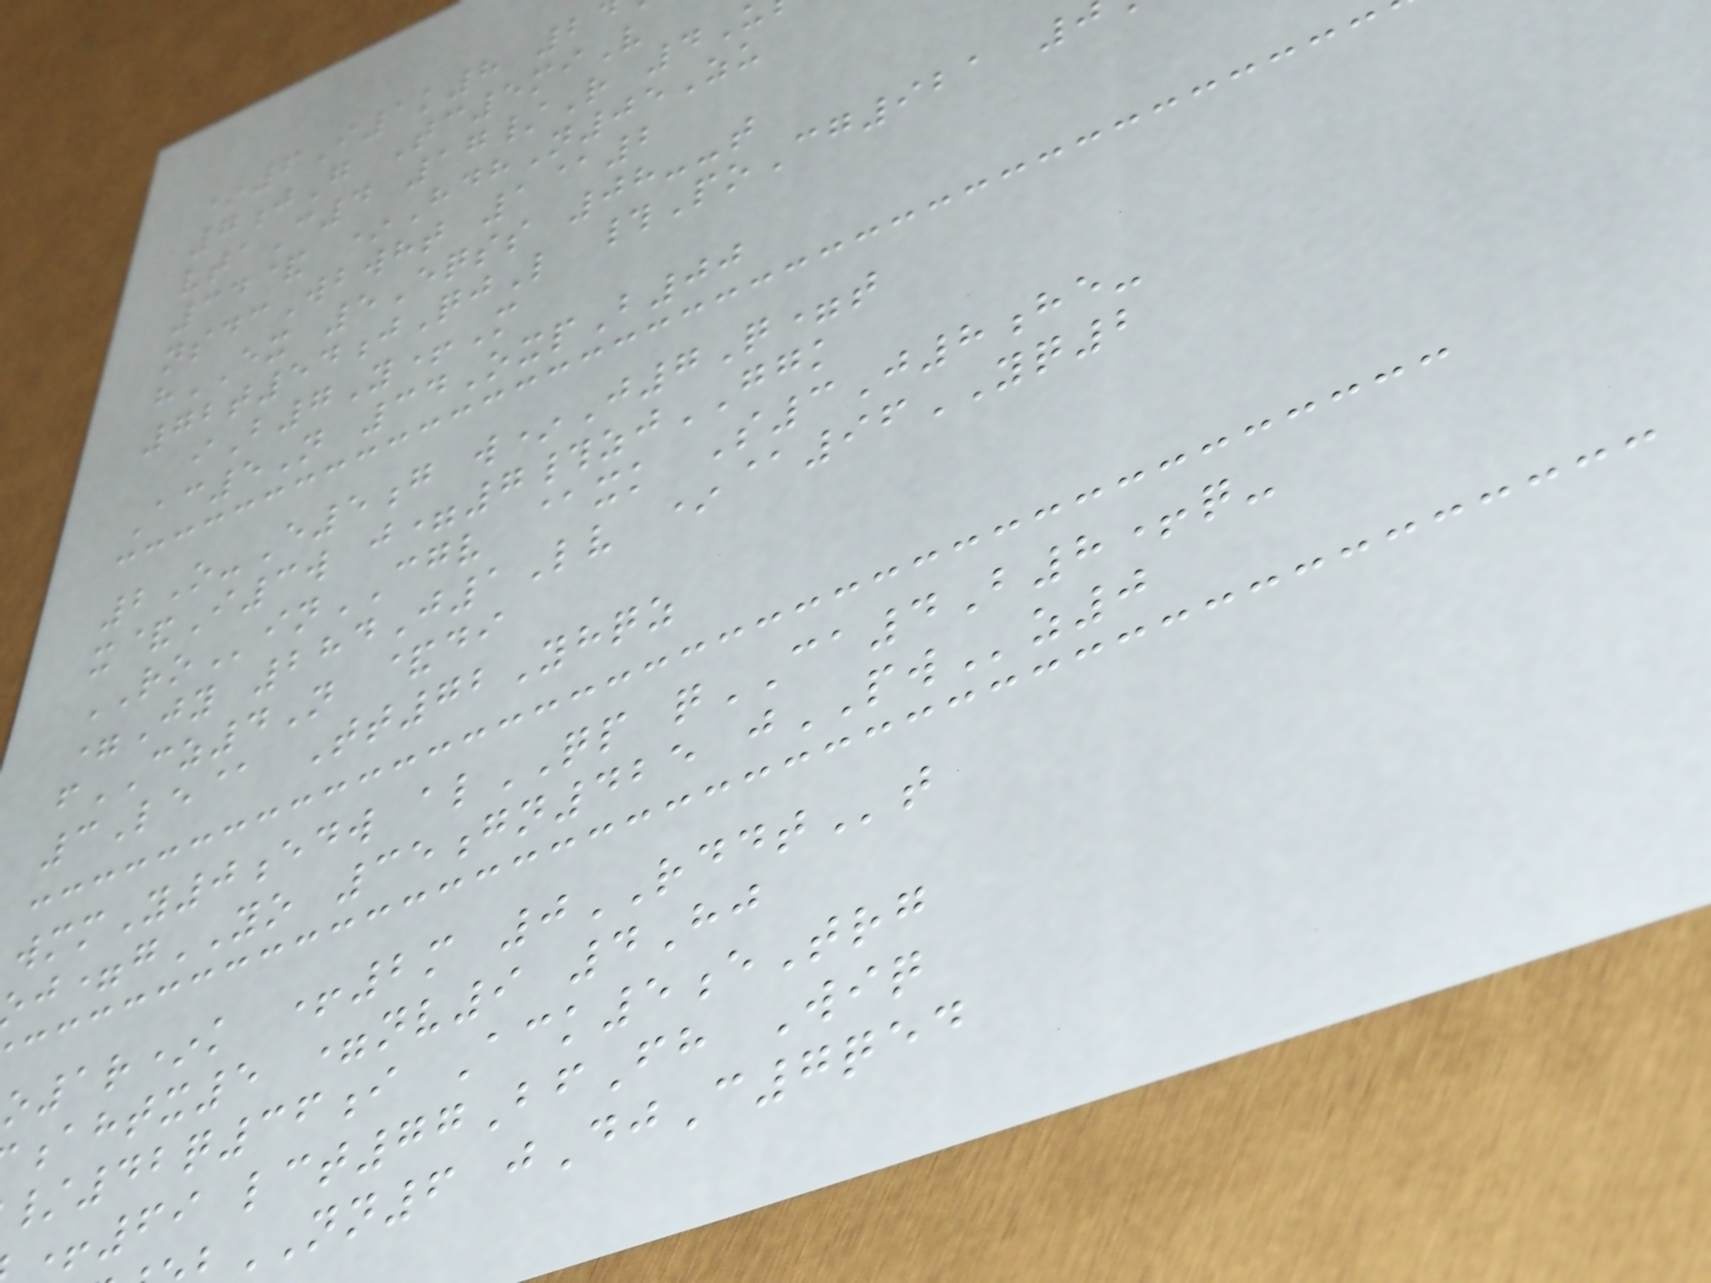*6I1k8 2
7jG Tc5miV
vtaC4 17/R 4
34& *HdhN05Zu
nsdcWbwht 1@2
hEX 5Eqss 08--t
72t54jQjL #PoCg921
iB7Y+M
Ac5N 34OxpB00
2O-E5g w*J7Q=t
x&I3w j=7#zjGGK
ROinCGV @xk S3J8he-
=Jy 284J1Lv *@96YQ2
fCZ4N &di
3Le@ Tt72Yhqz
wmmY0edw alQP qCA4B8+q-
j=gYO 35gn425 jPWz0
o1r*k +2m 0RDDTt
ahtx5 =nv9 4Hj
/42q36i Ack5eTrg
69 lct77BfFh Wiq
NN6 jDjC7qed
